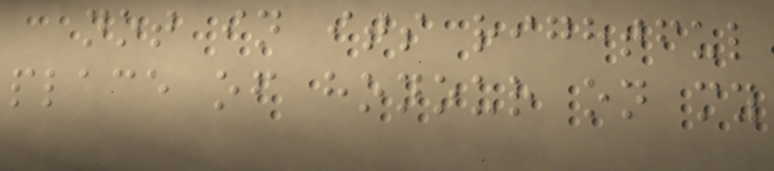not in its rightful
place of honour on my
